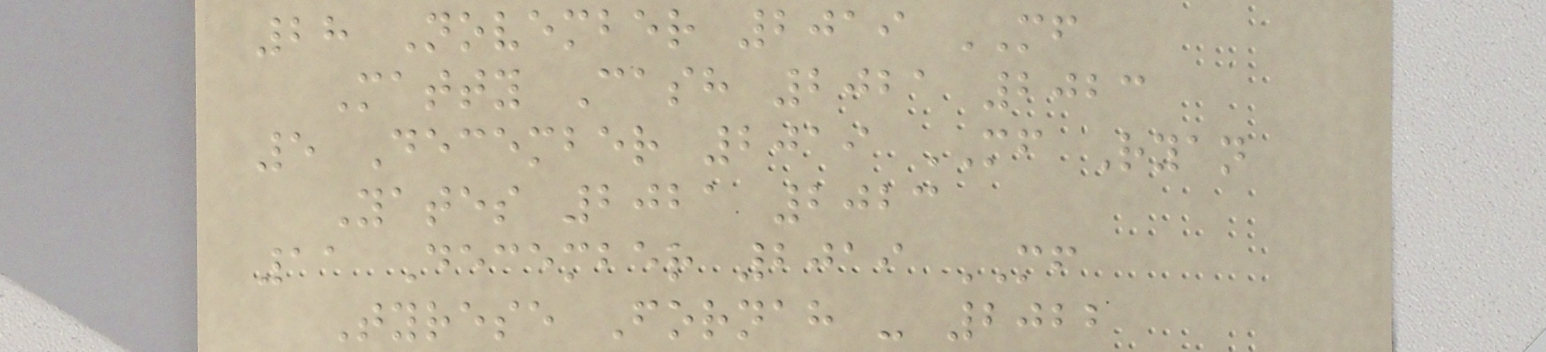28 November 2019 MF
Matty Cash 2021 2023
5 December 2019 MF Ryan
Yates 2021 2023
11 December 2019 MF
Tyrese Fornah - 2022
